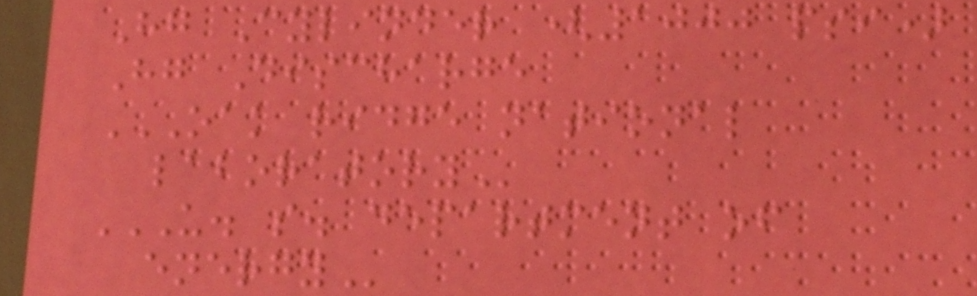Hg Cylinder (1000 psi)
Hg Discharge
OAK RIDGE NATIONAL
LABORATORY
U. S. DEPARTMENT OF
ENERGY
